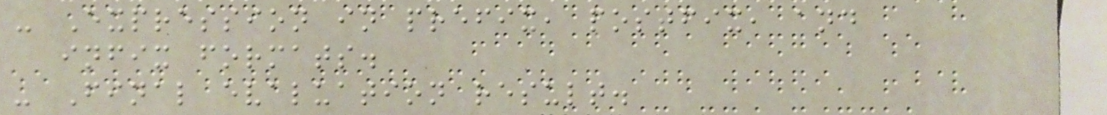- Expression in prefix, postfix, and
infix formats.
- Final evaluation result.
